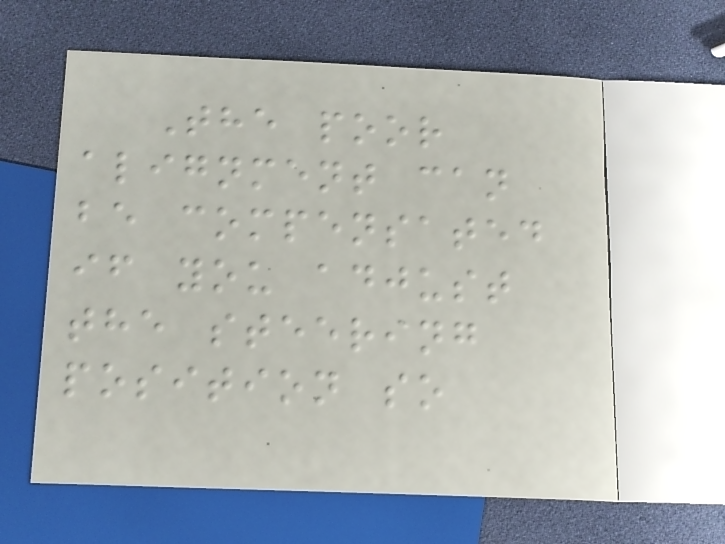The poor
alignment can
be compensated
if you adjust
the steering
position so
